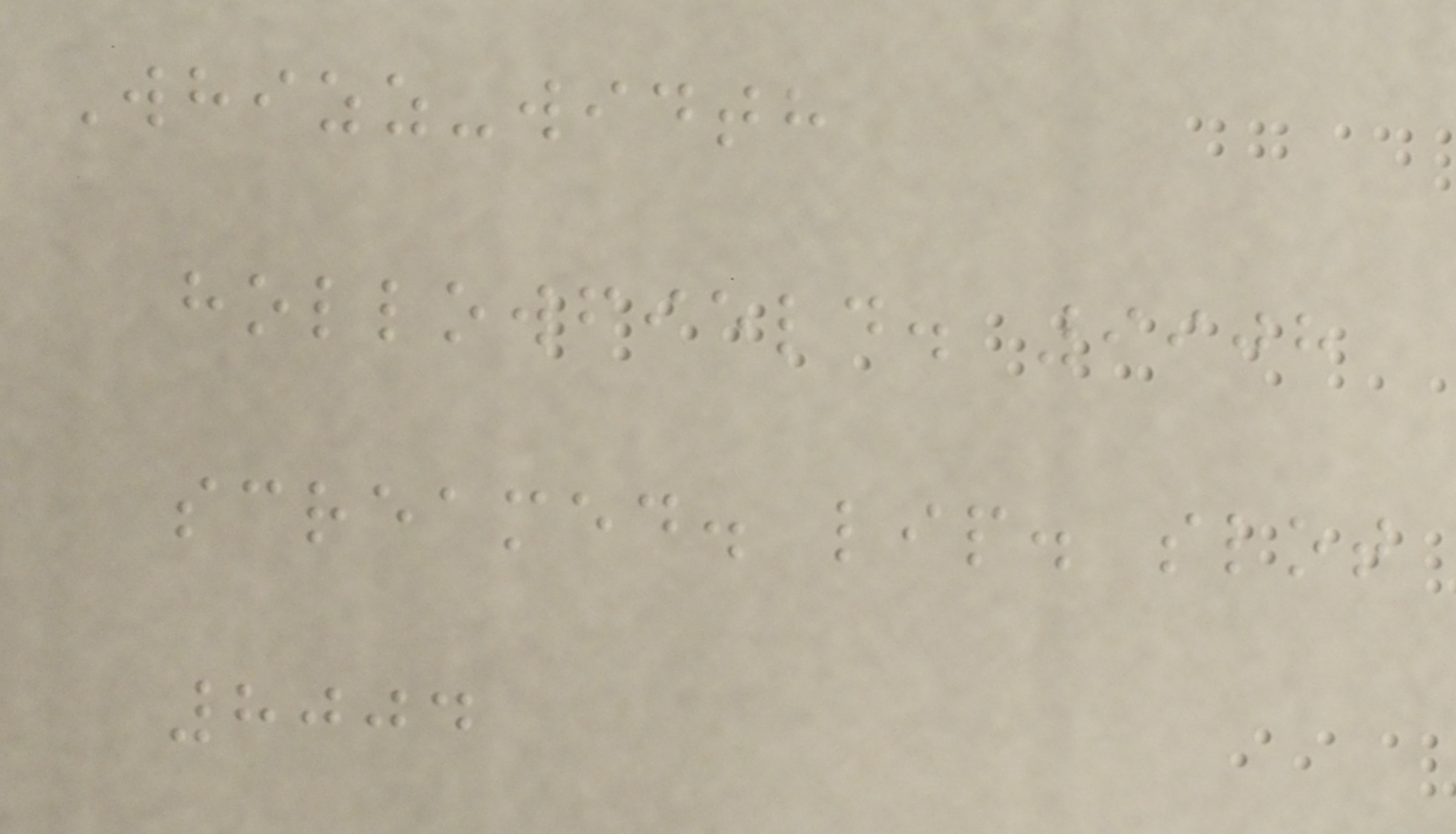Whizz-width
hollowfield. 9908
screamed. lip. slot
8004
